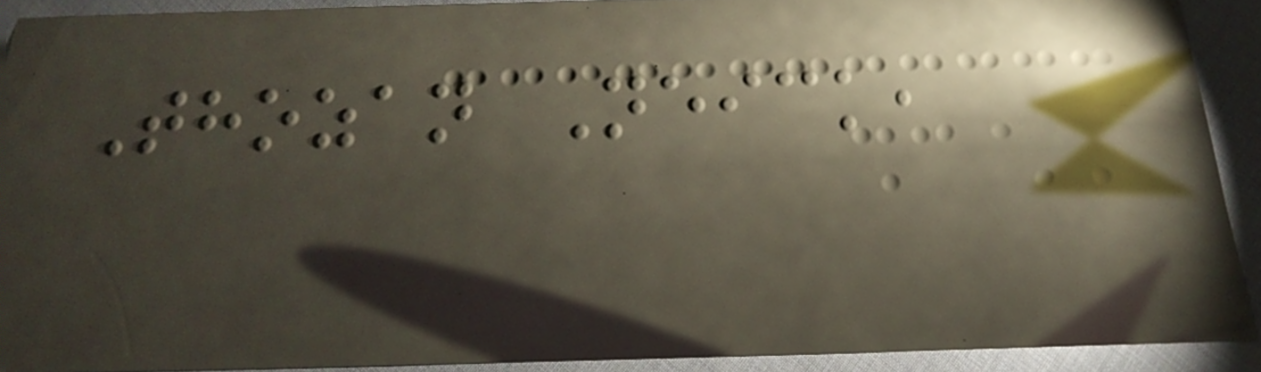Thozan Neick,
